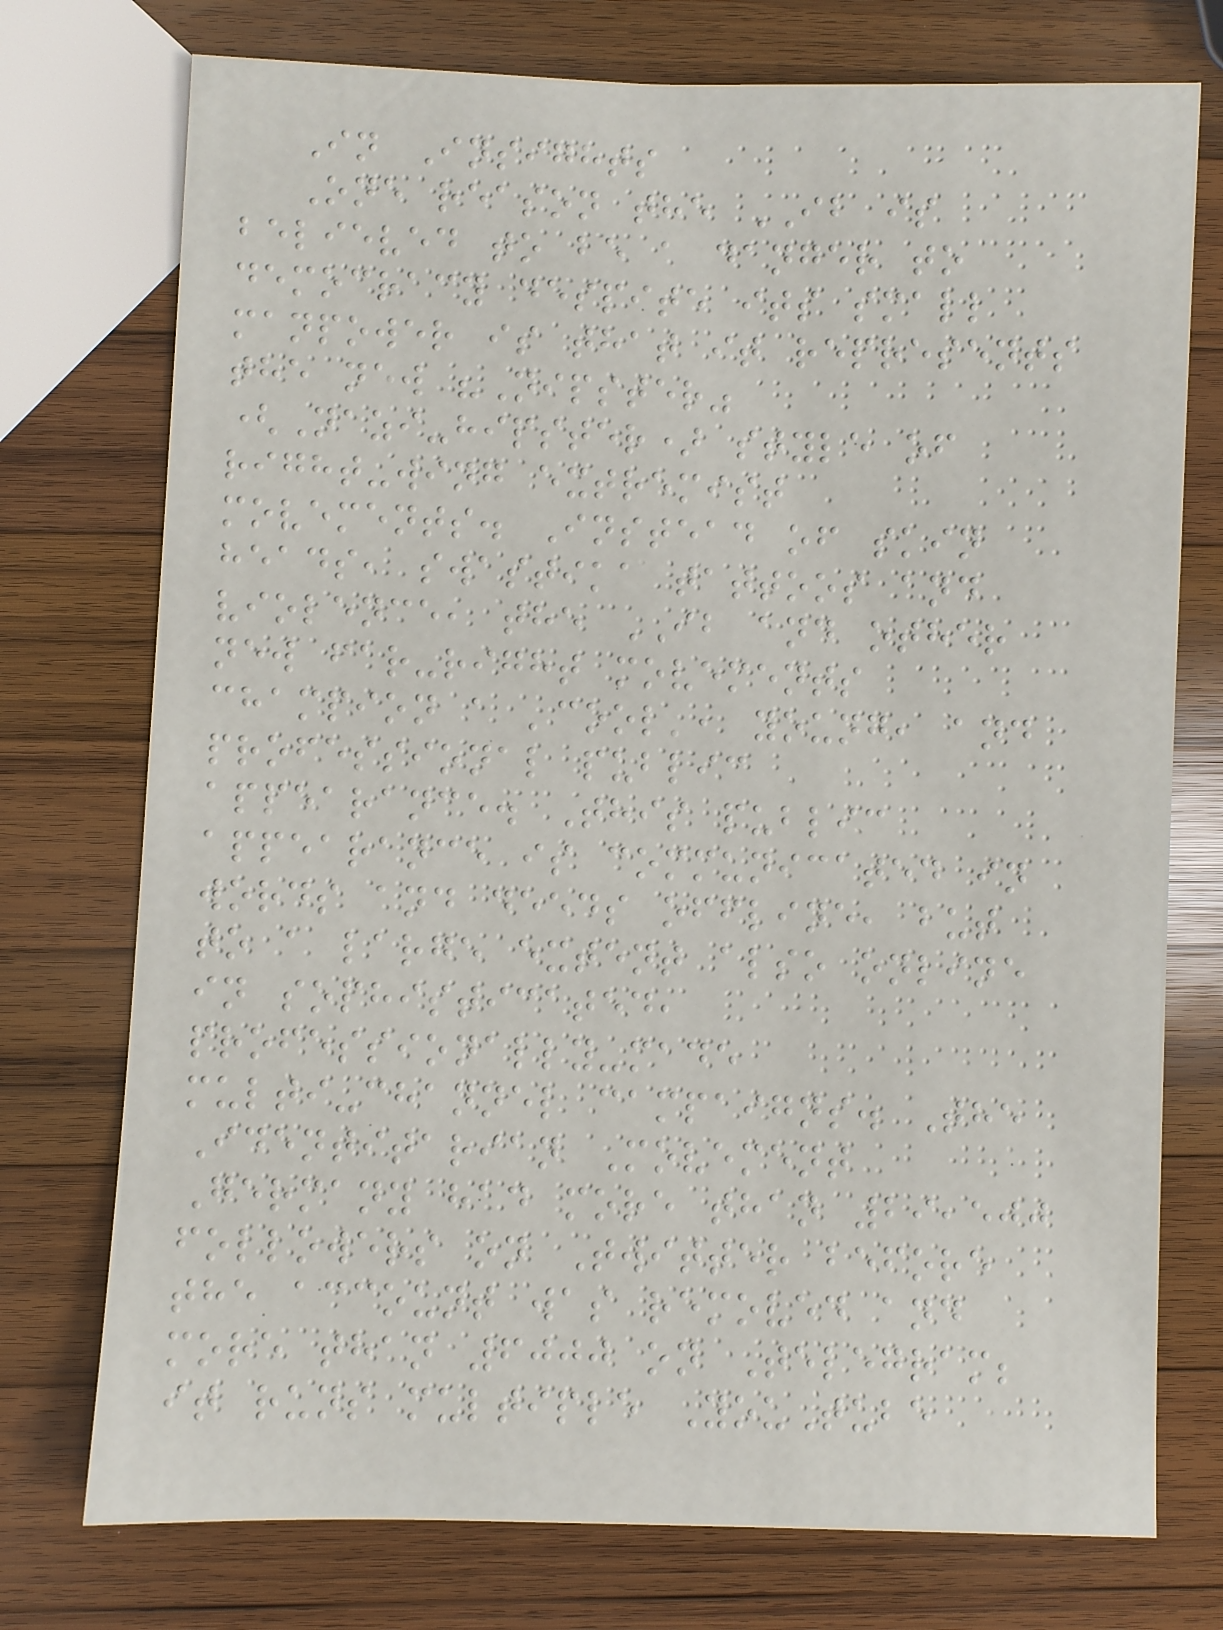In Insights
One reason the IB is
believed to be a danger to
democracy despite its small
manpower is that it represents
the new "Nipster"
(Nazi-hipster) style of
right-wing extremist
movements. Instead of skin
heads, swastika tattoos and
violence, the IB and other
new far-right movements
champion a 'cool', young, and
professional public
appearance. This public
appearance is communicated in
words and deeds offline, but
to a large extent also online
in sophisticated,
professionally-made
multi-channel campaigns. The
Identitarian Movement
Germany had more than 29,500
followers on Twitter before
the account was removed and
more than 6000 on Telegram;
it runs multiple YouTube
